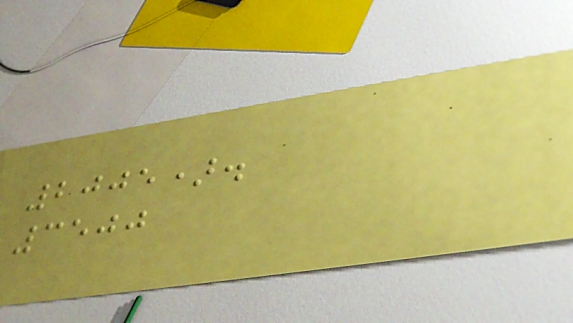2005).
3500
